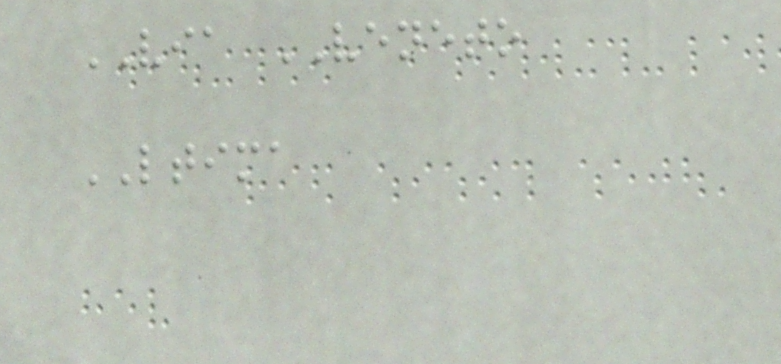VIA VENETO
LTIMA
